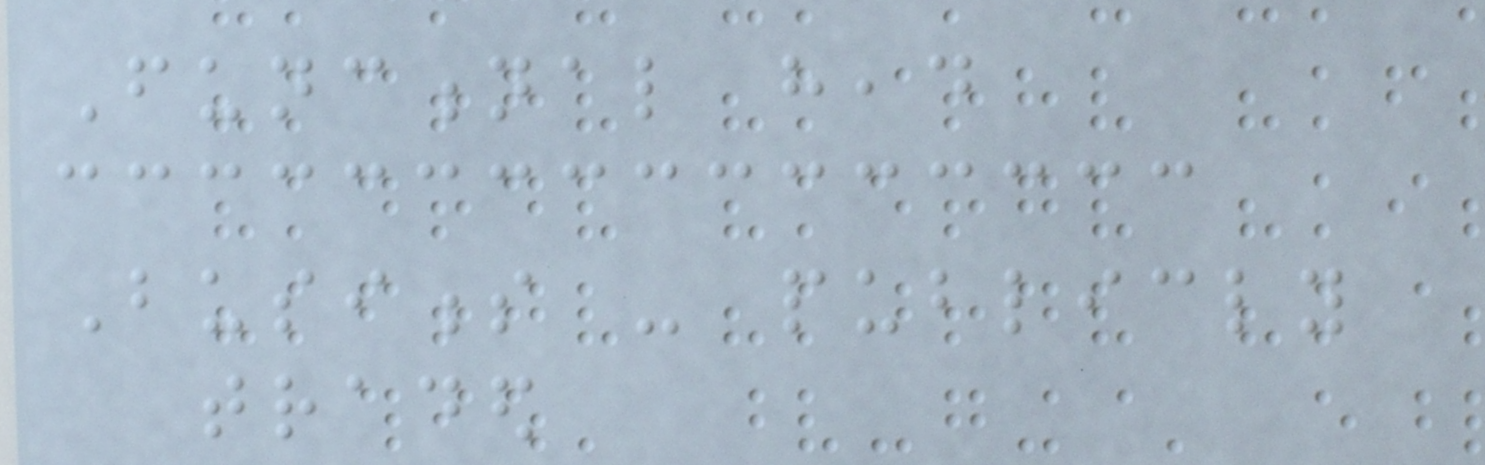Functional head
Business - publicly
traded
